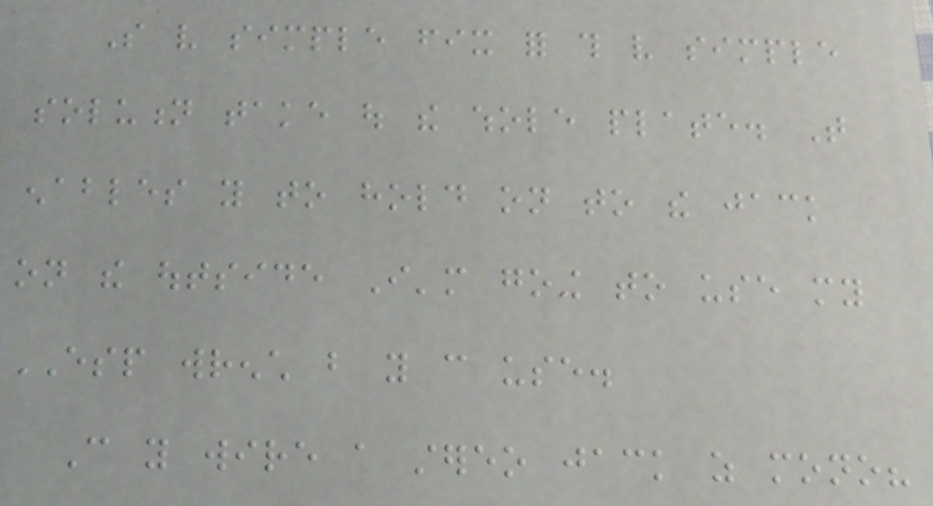So very simple fix for this very simple
solution take out the whole plate. That
enables you to hold on to the jack
on the outside I'm going to use my
ESP wrench but you can use.
Can you wire a stereo jack as mono?
